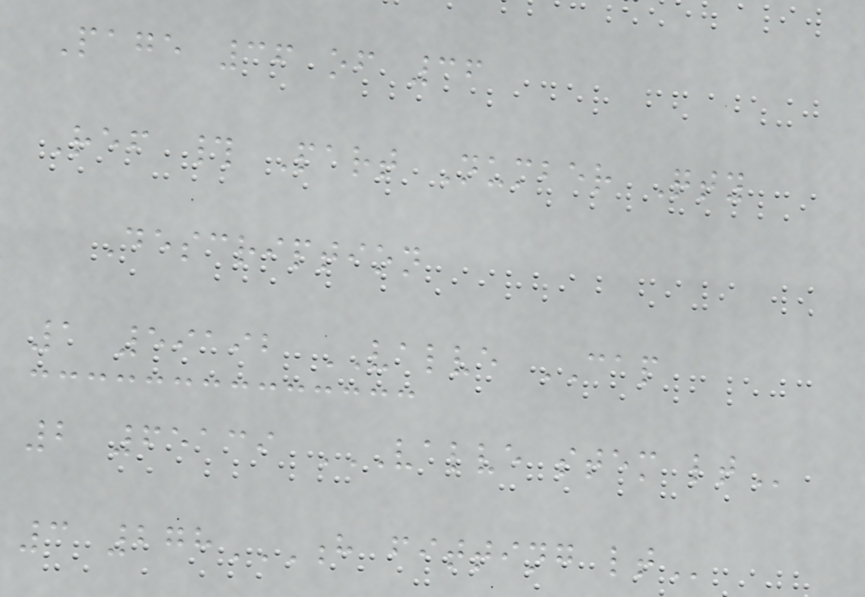Page 36 of 36
Ref # Part Number Qty
Description
1 59192 VALVE CAP
2 65139 VALVE STEM LT
3 278H FITTING LT
